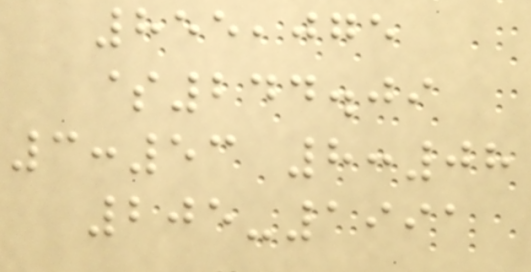855,075
$244.09
3:53 8:08
205-1991
